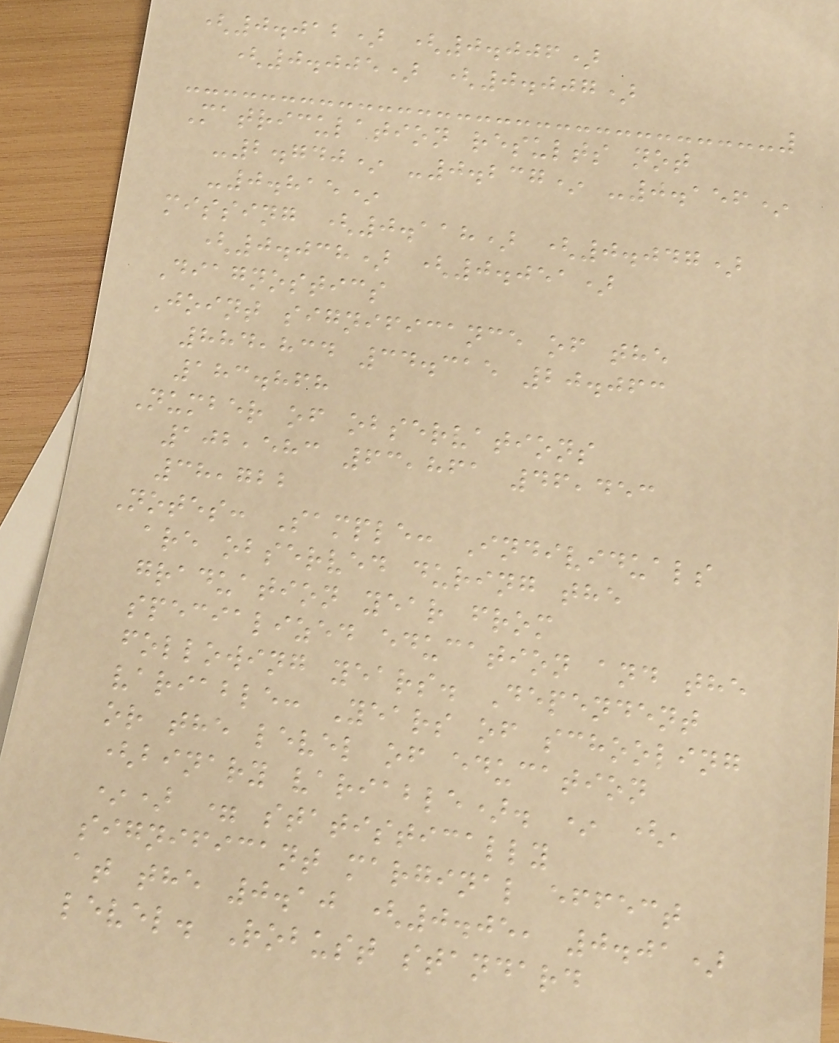(0.012) (0.006)
(0.005) (0.007)
Matriculation results not
-2.740* -0.237* -0.156*
-0.815*
missing (0.118) (0.047)
(0.038) (0.051)
Diagnostics
Joint significance of the
884,834 34.315 20.063
183.868
Number of observations
102,583 63,861 46,453
38,722
Notes: Sample: Individuals
are observed during the
graduation year from
specialized education and the
following years. Dependent
variable: Years of schooling
or the level of education
(binary variable). * (,
*) = statistically
significant marginal effect
at the 0.10 (0.05, 0.01)
level. Robust standard
